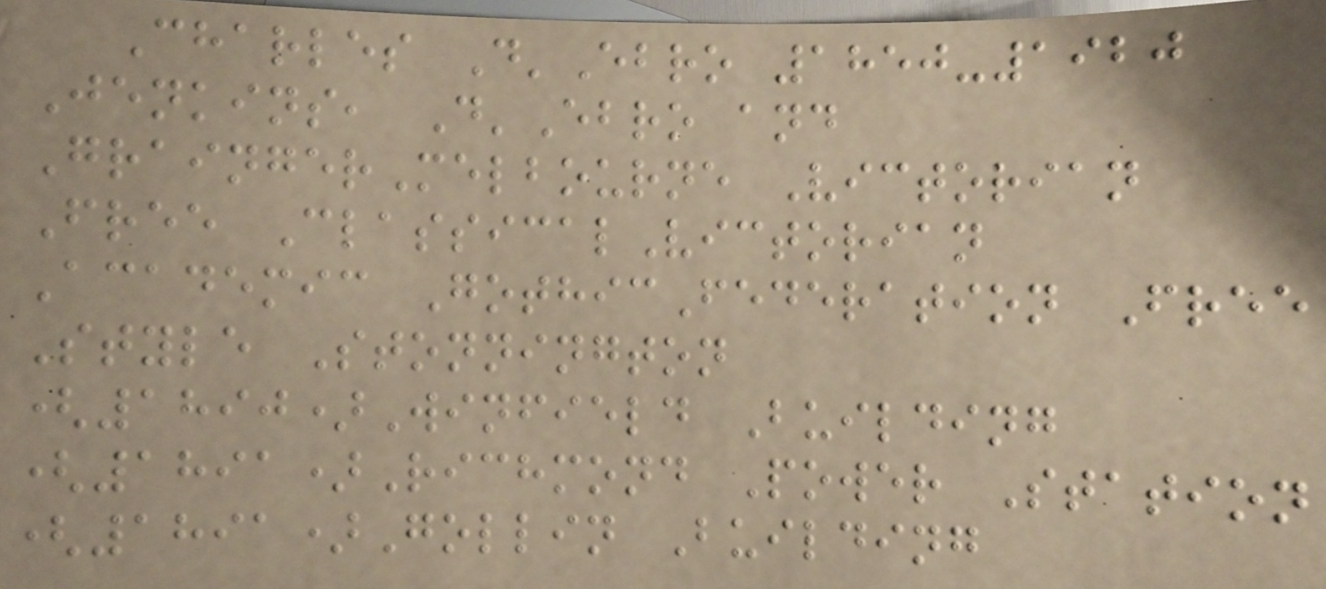Charles D'Ebro 1850-1920
Jenkins, D'Ebro and
GraingerMelbourne Victorian
Free ClassicalVictorian
Academic GothicFederation Free
Style Stonnington
(1890)Winfield Building
(1891)Richmond Power Station
(1891)Gollin Building
